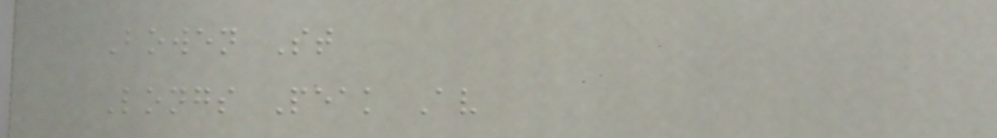Bowen St
Longs Peak Av
